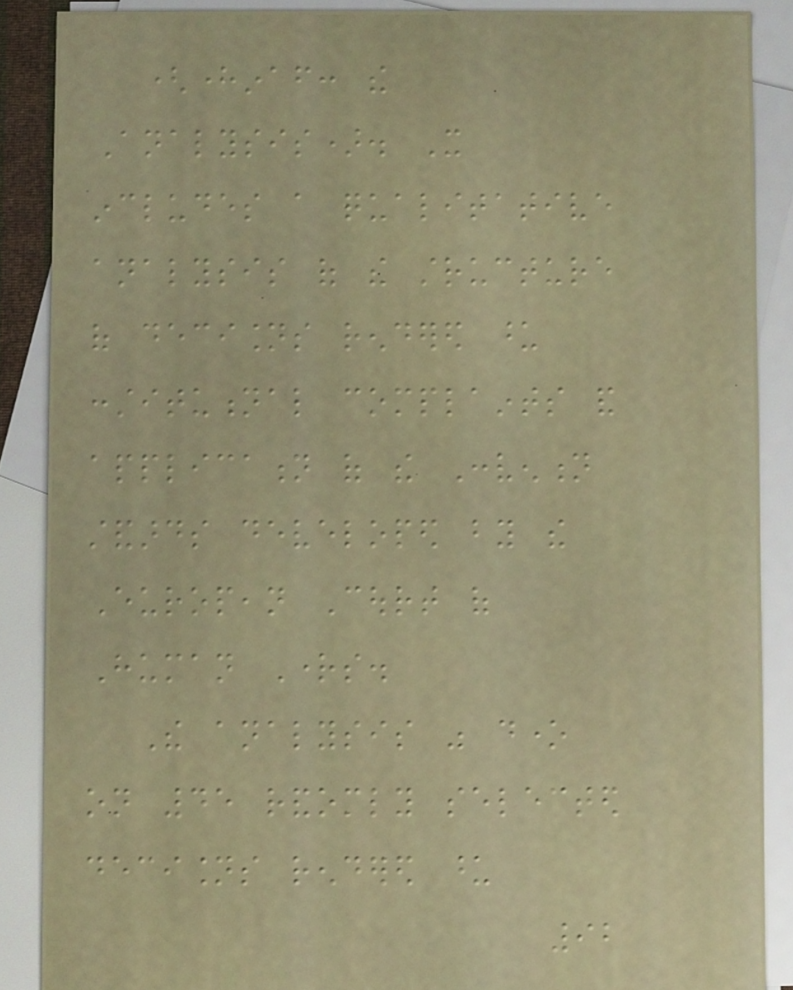(hereinafter: the
Analysis). It
includes a qualitative
analysis of the structure
of decisions rendered upon
constitutional complaints and
application of the Convention
standards developed by the
European Court of
Human Rights.
The analysis was done
on 45 randomly selected
decisions rendered upon
92
